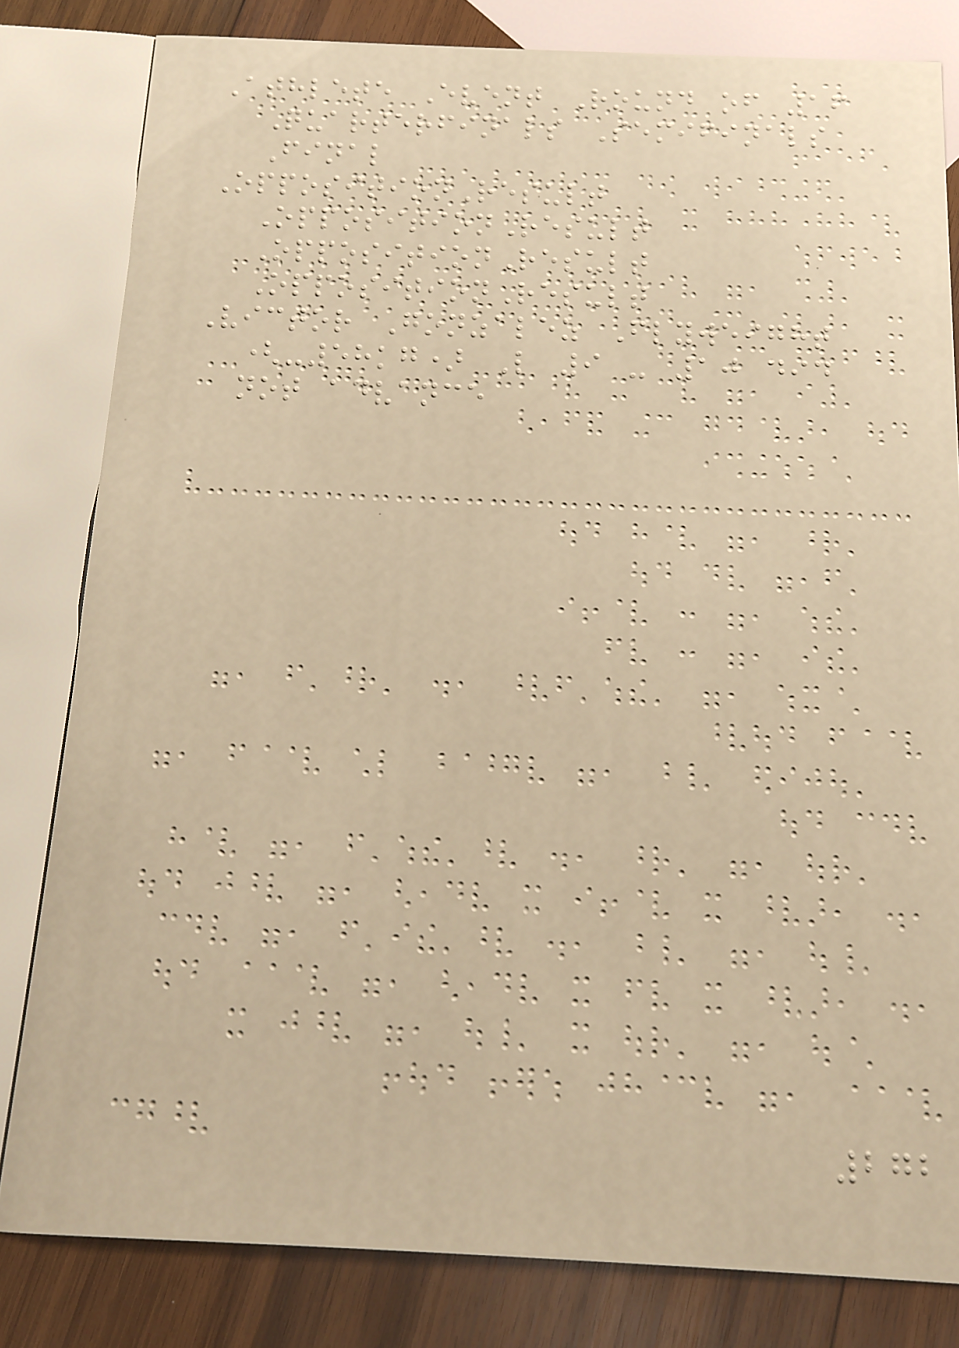Athlete Event Round of 16
Quarterfinals Semifinals
Final
OppositionResult
OppositionResult
OppositionResult
OppositionResult
Victor Gonzalez Flyweight
(-58kg) L 9 - 10 did
not advance
272
